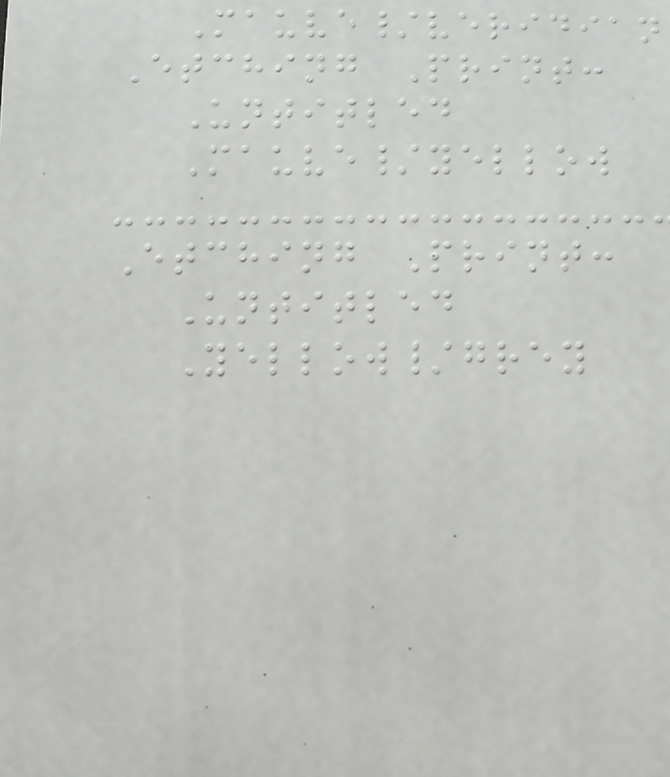Mauve/veridian
Etching Print:
Untitled
Mauve/yellow
Etching Print:
Untitled
Yellow/grey
